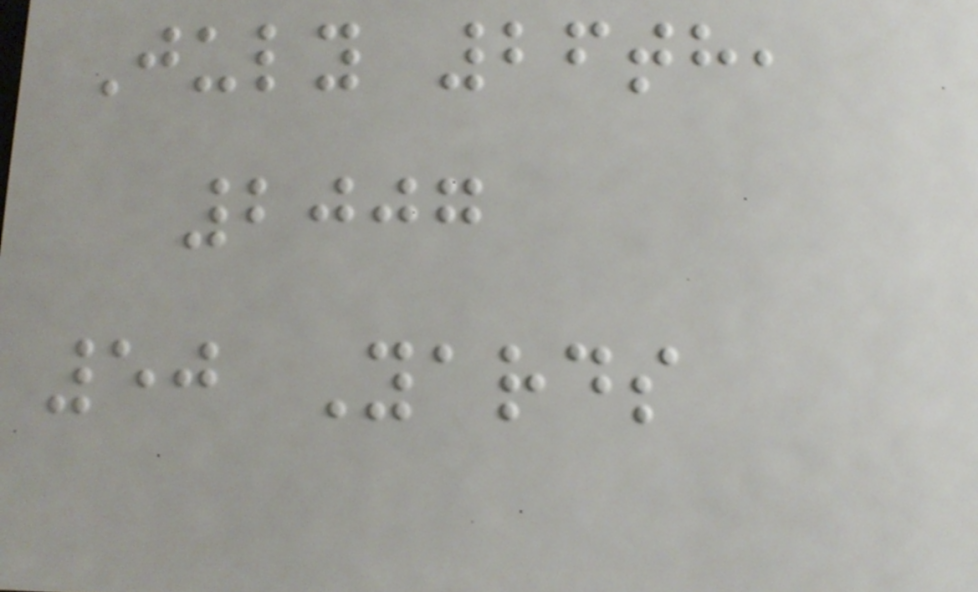July 26th,
2007
50 Yards
